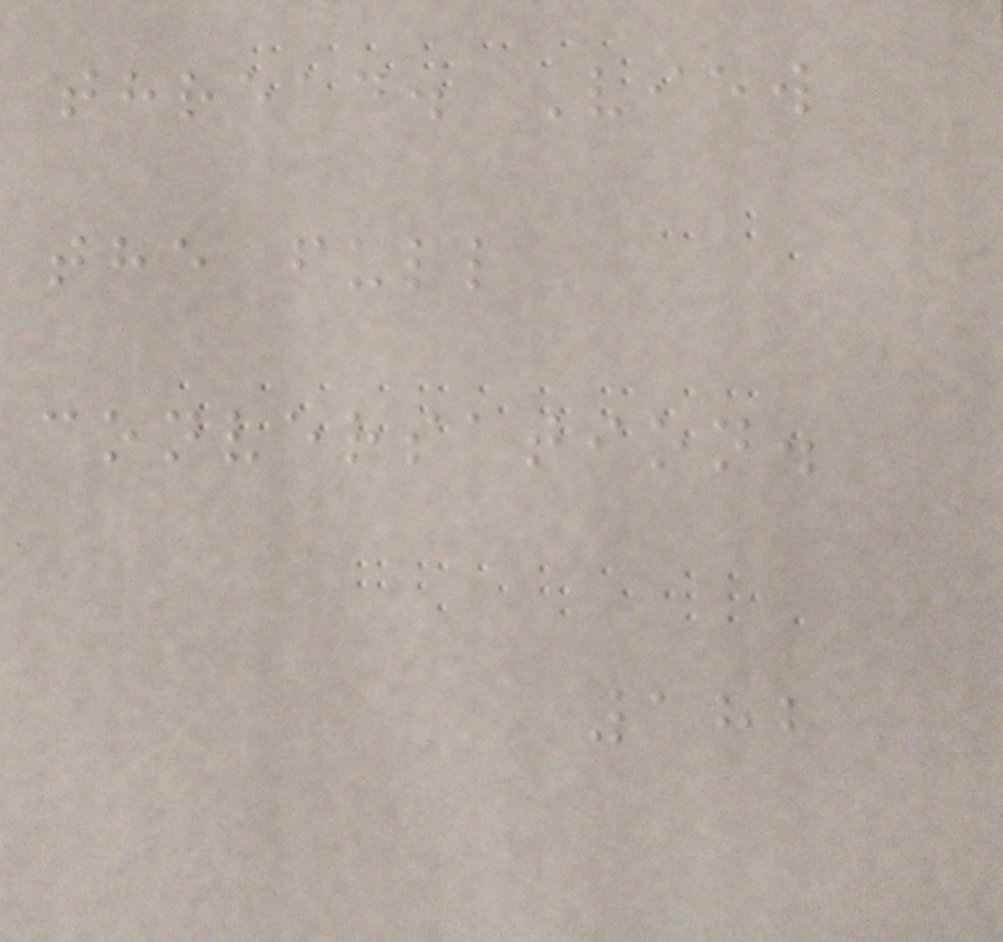thread. View
the full
conversation.
182
